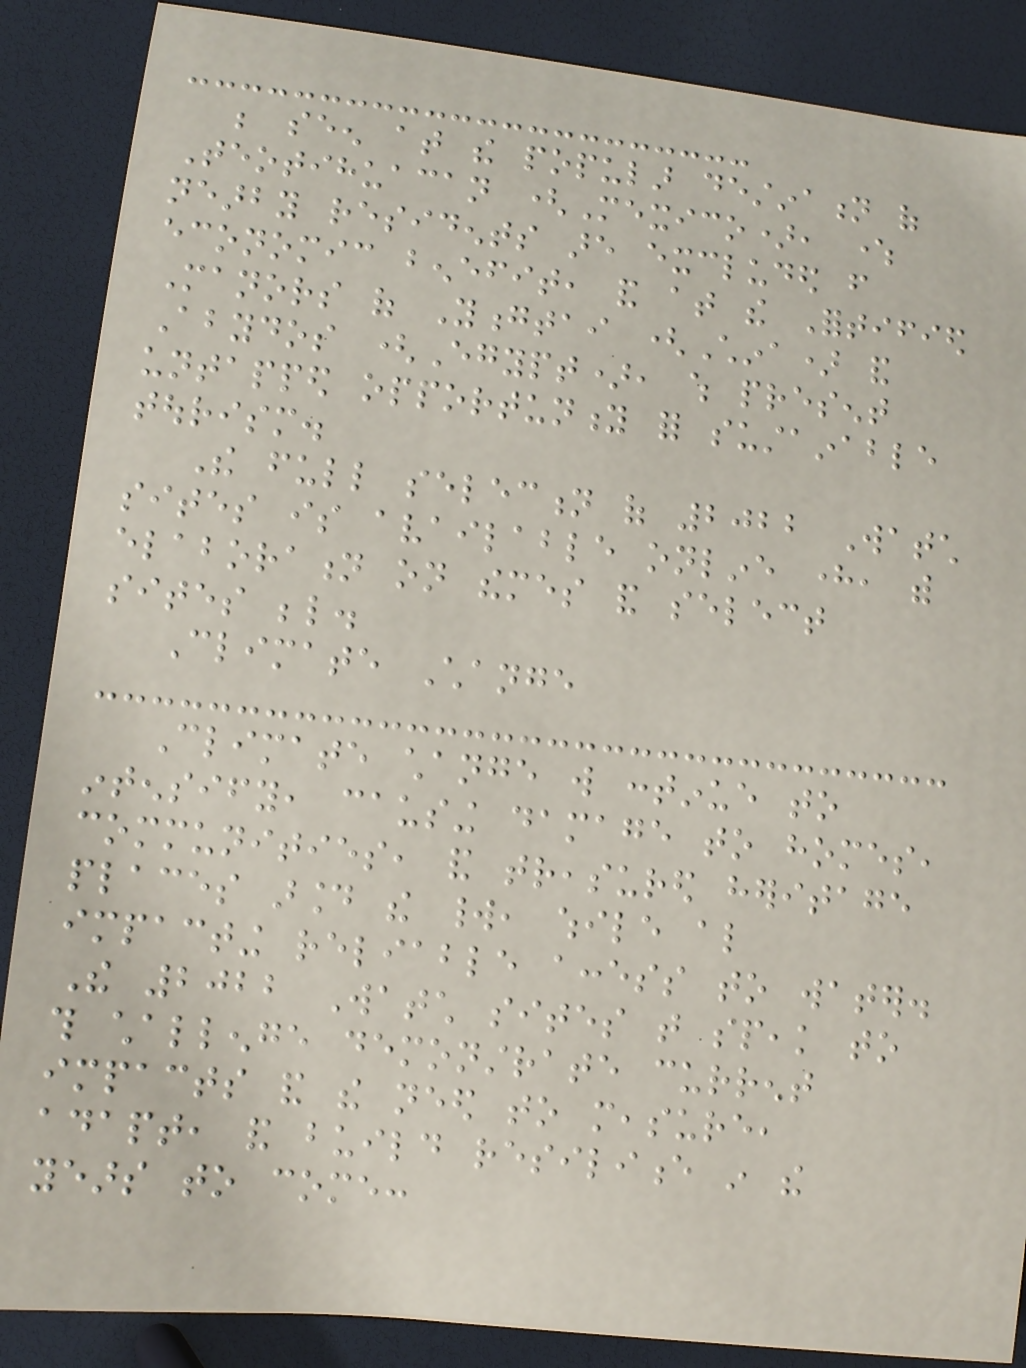be seen at the popular destination of
Teotihuacan (Mexico), where
nearby residents are excluded from
economic benefit, and at the Fortified
Manors of Yongtai (China) and
Abydos (Egypt), which present
untapped opportunity for sustainable
tourism.
The full selection of 2022 Watch
sites is available online here, with
elaboration on themes and select
sites below.
Climate Change
Climate change will continue to
intensify, causing damage to homes,
communities, and treasured heritage
places around the world, while also
impacting reliable access to water.
The 2022 Watch sites that speak to
this challenge demonstrate current
impacts and the need to measure,
adapt, and build resilience in the
years to come:
